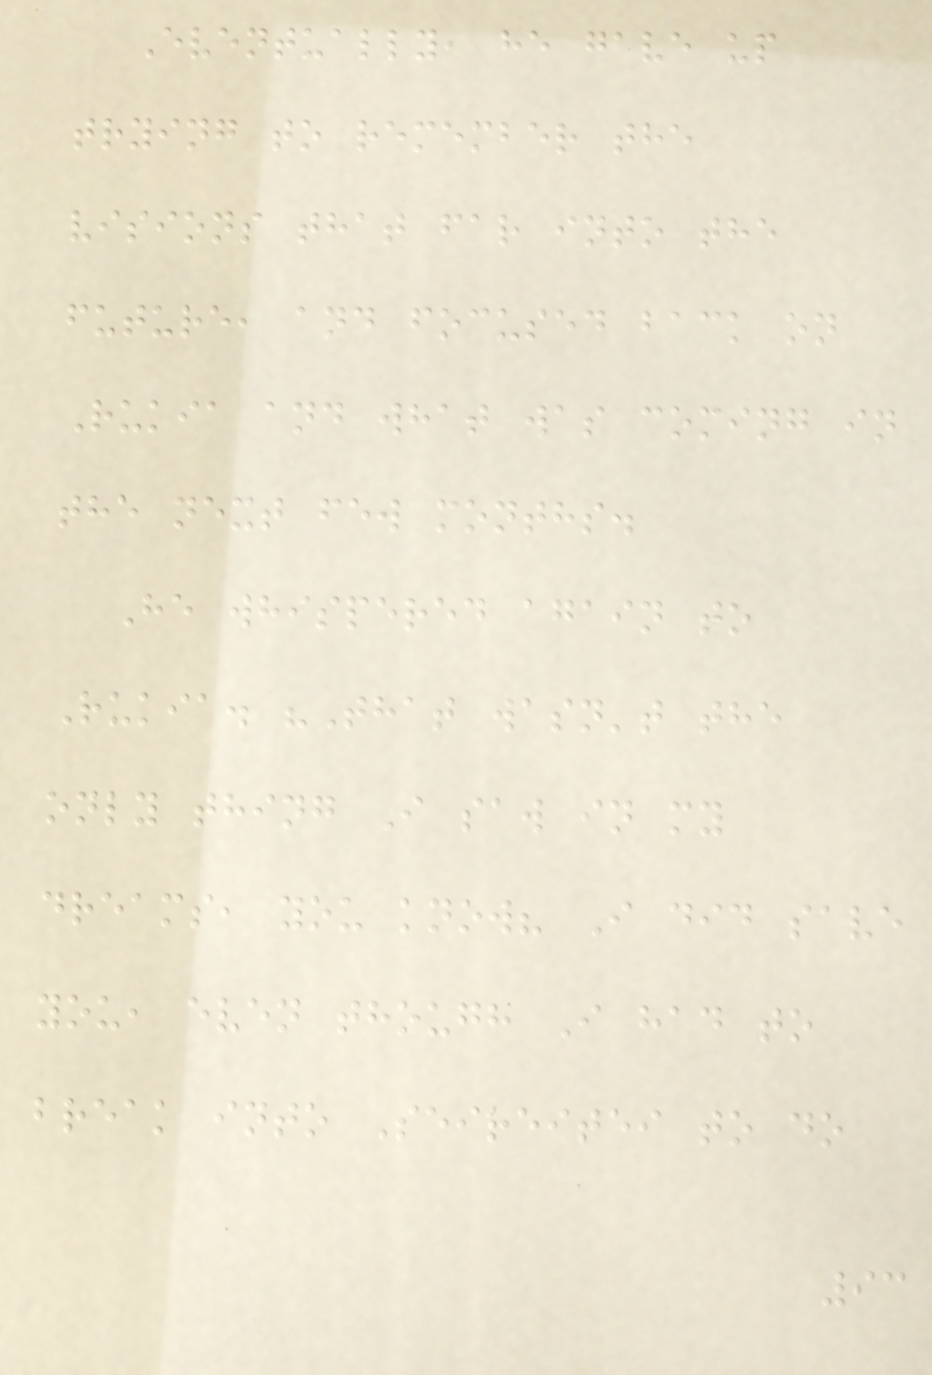Eventually, he gave up
trying to remember the
visions that far into the
future, and focused back on
Rukia and what was coming in
the next few months.
He whispered again to
Rukia. "That wasn't the
only thing I saw in my
dreams, you know? I did save
you, even though I had to
break into Seireitei to do
93
